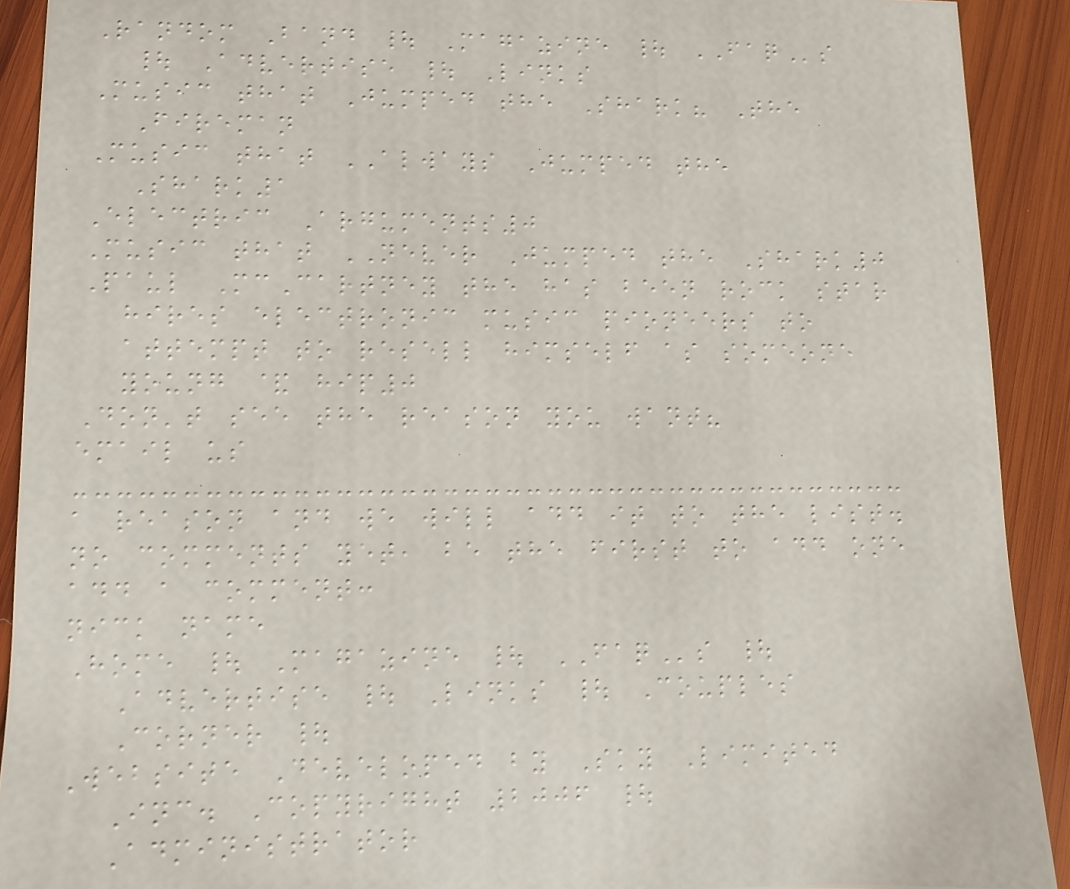Random Band | Magazine | FAQs
| Advertise | Links
Music that Jumped the Shark? The
Fireman
Music that ALWAYS Jumped the
Shark1
Electric Arguments0
Music that NEVER Jumped the Shark0
Paul McCartney the has been rock star
hires electronic music pioneers to
attempt to resell himself as someone
young & hip0
Don't see the reason you want?
email us
a reason and we will add it to the list.
no comments yet, be the first to add one
add a comment:
nick name
Home | Magazine | FAQs |
Advertise | Links | Couples
Corner |
Website Developed by Sky Limited
Inc. Copyright 2006 |
Administrator
